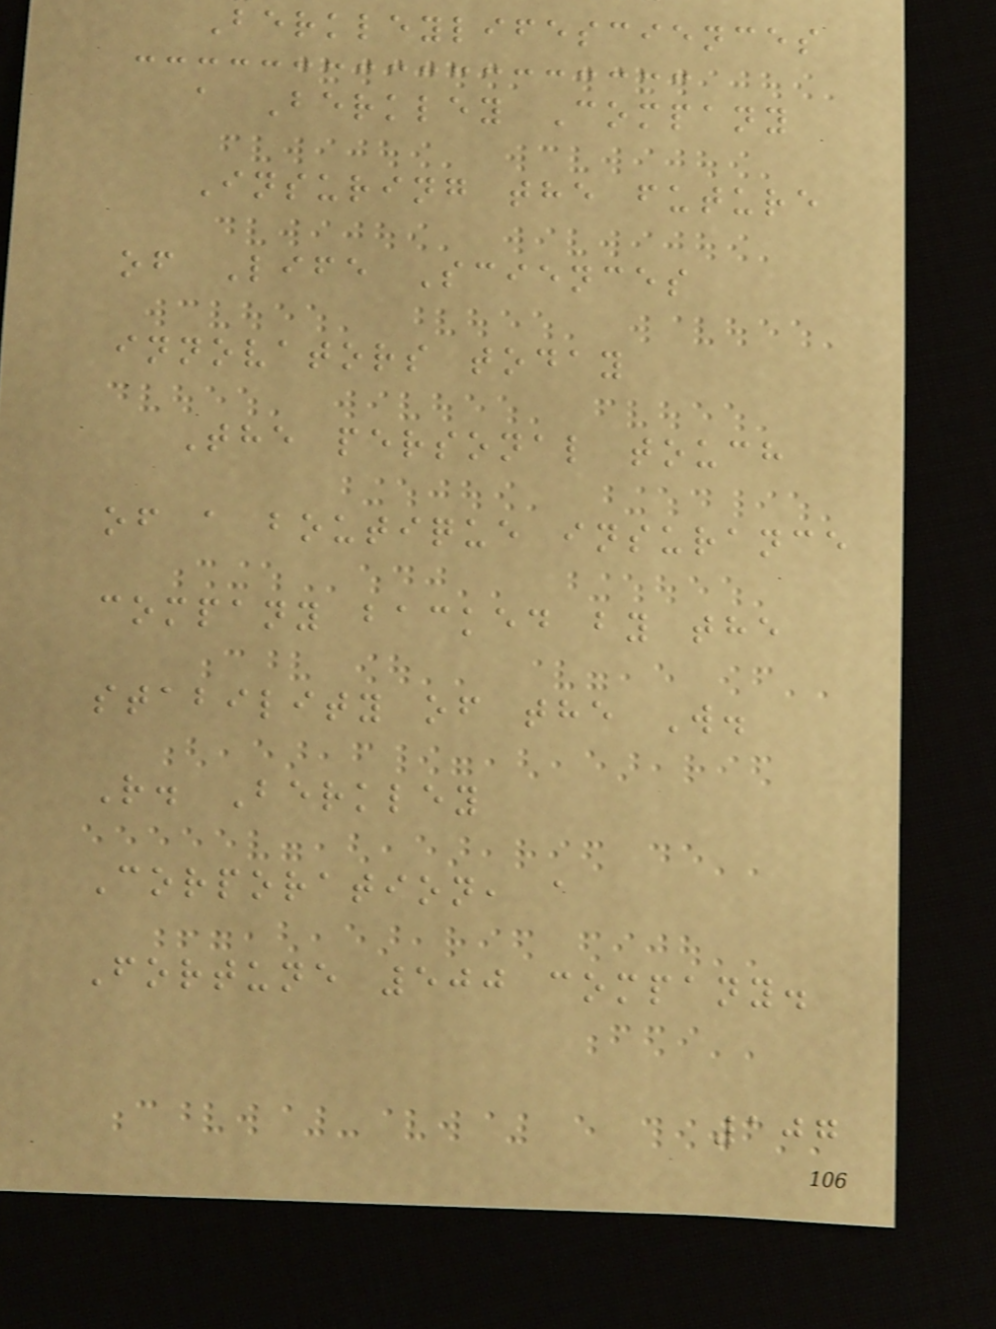Berkleylifesciences
a Berkley Company
Insuring the future
of Life Sciences
innovators today
The personal touch
of a boutique insurance
company backed by the
stability of the W.
R. Berkley
Corporation, a
Fortune 500 company.
107
